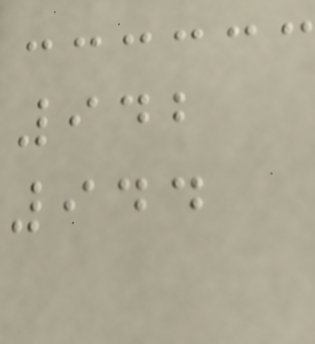942
944
